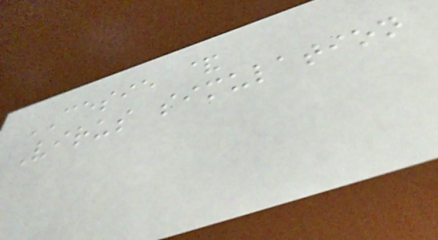CESIE &
Virus simulation
